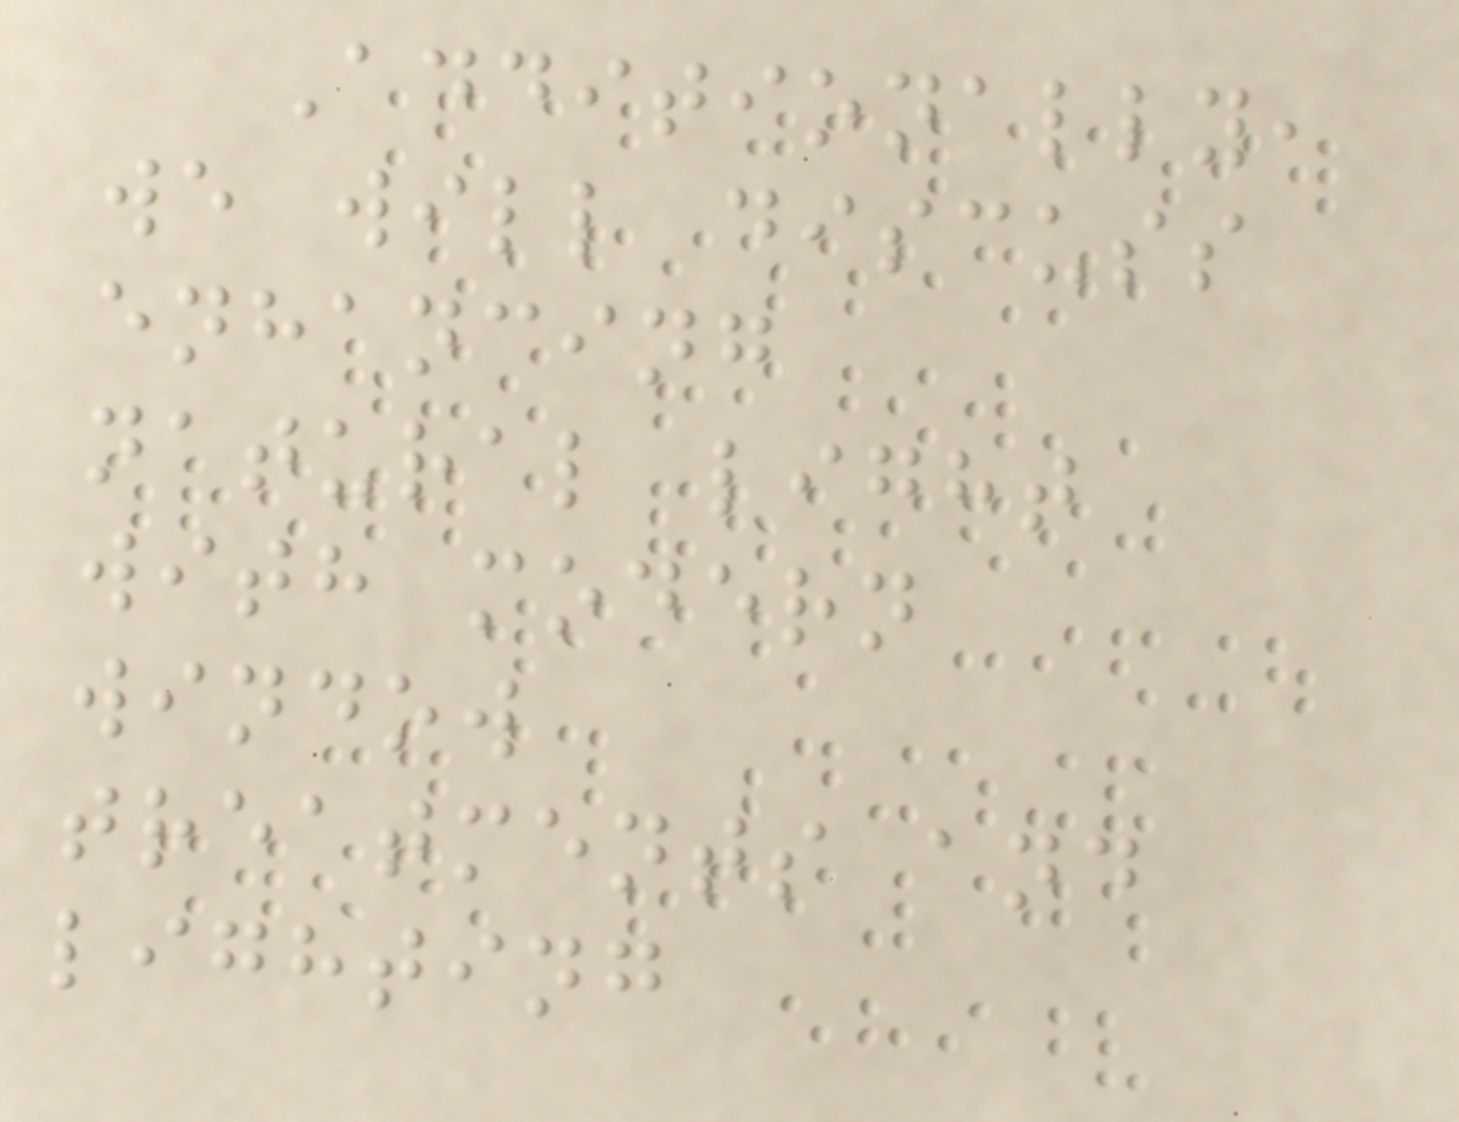Additionally,
we will discuss
enhancing
natural light
with modern
window
treatments and
lighting
